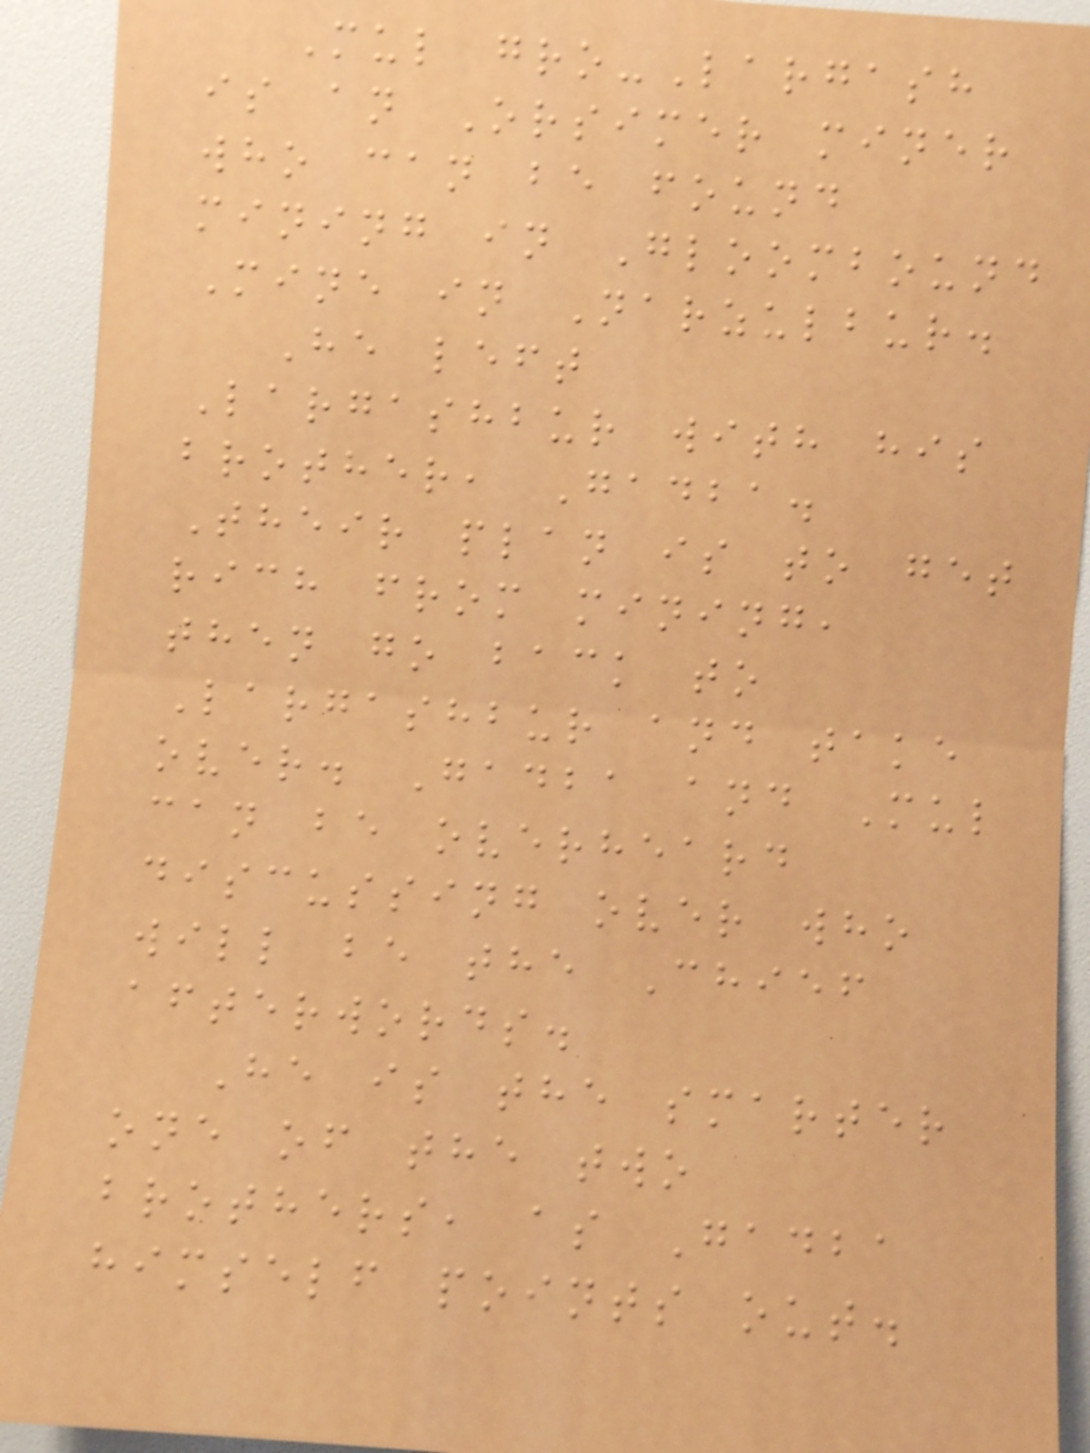Mul gro-Largash
is an Orsimer miner
who can be found
mining in Gloombound
Mine in Narzulbur.
He left
Largashbur with his
brother, Gadba.
Their plan is to get
rich from mining,
then go back to
Largashbur and take
over. Gadba and Mul
can be overheard
discussing over who
will be the Chief
afterwords.
He is the smarter
one of the two
brothers, as Gadba
himself points out.
